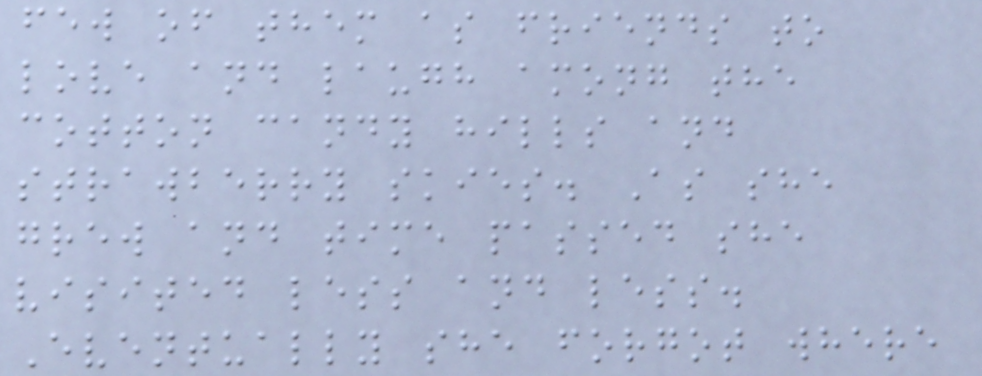few of them as friends to
love and laugh among the
cotton candy hills and
strawberry skies. As she
grew and time passed she
visited less and less.
Eventually she forgot where
